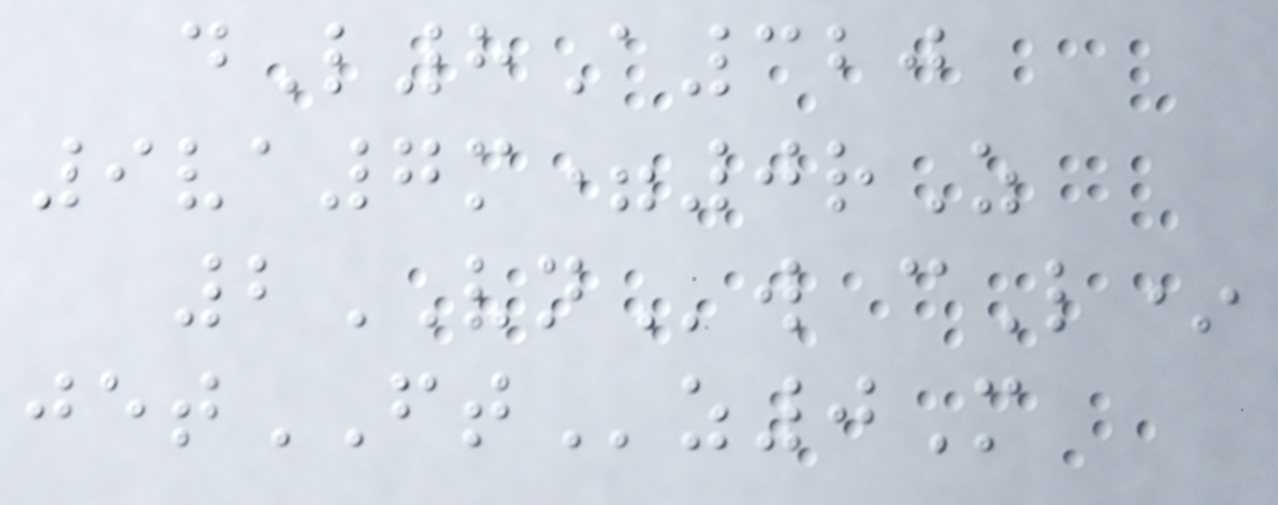dL8A320
9va7m=0rZ
2VNw cL*
jetFTz0M
